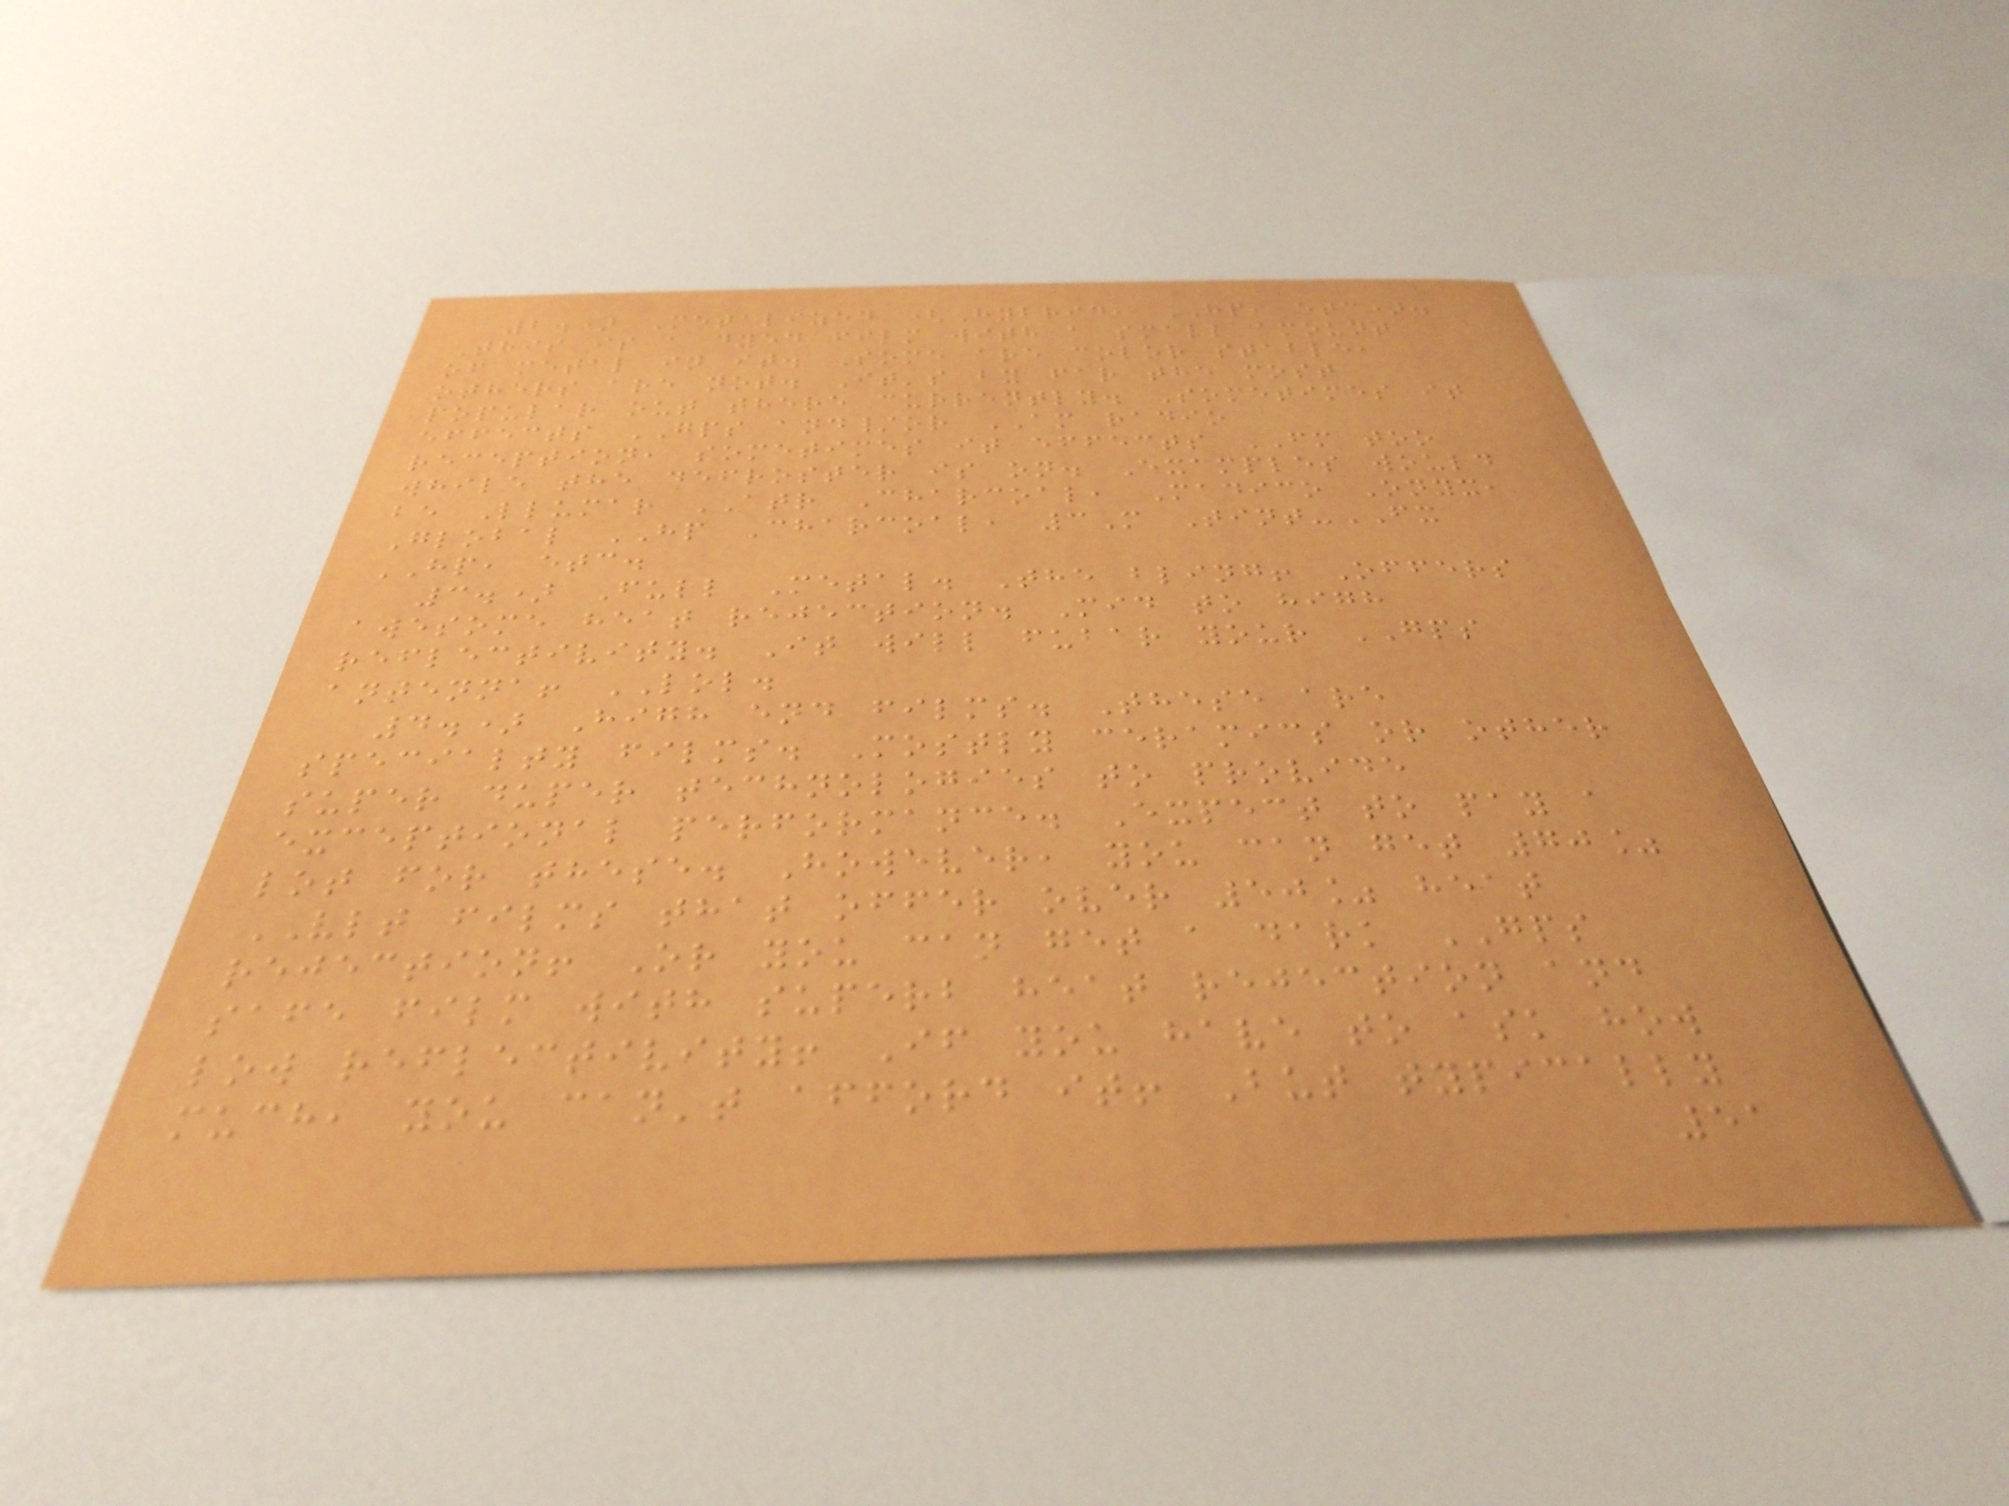2.) Metalized (Hybrid, HP, etc).
This is a dyed film with a small amount
of metal in it. Some are color stable,
others are not. It's by far the most
popular out there currently. Sometimes it
effects GPS and/or AM radio
reception, sometimes it effects FM too
while the defroster is on. Examples would
be Llumar ATR Charcoal, Madico Onyx,
Global HP Charcoal, 3M Tint-FX
HP, etc.
3.) Full Metal. The bling! Offers
awesome heat rejection. Mid to high
reflectivity. It will fubar your GPS
antenna! LOL.
4.) High end films. These are
specialty films. Mostly ceramics or other
super duper technologies to provide
exceptional performance. Expect to pay a
lot for these. However, you can get 70%
VLT films that offer over 50% heat
rejection! Or you can get a dark GPS
safe film with superb heat rejection and
low reflectivity! If you have to ask how
much, you can't afford it! But typically
51
